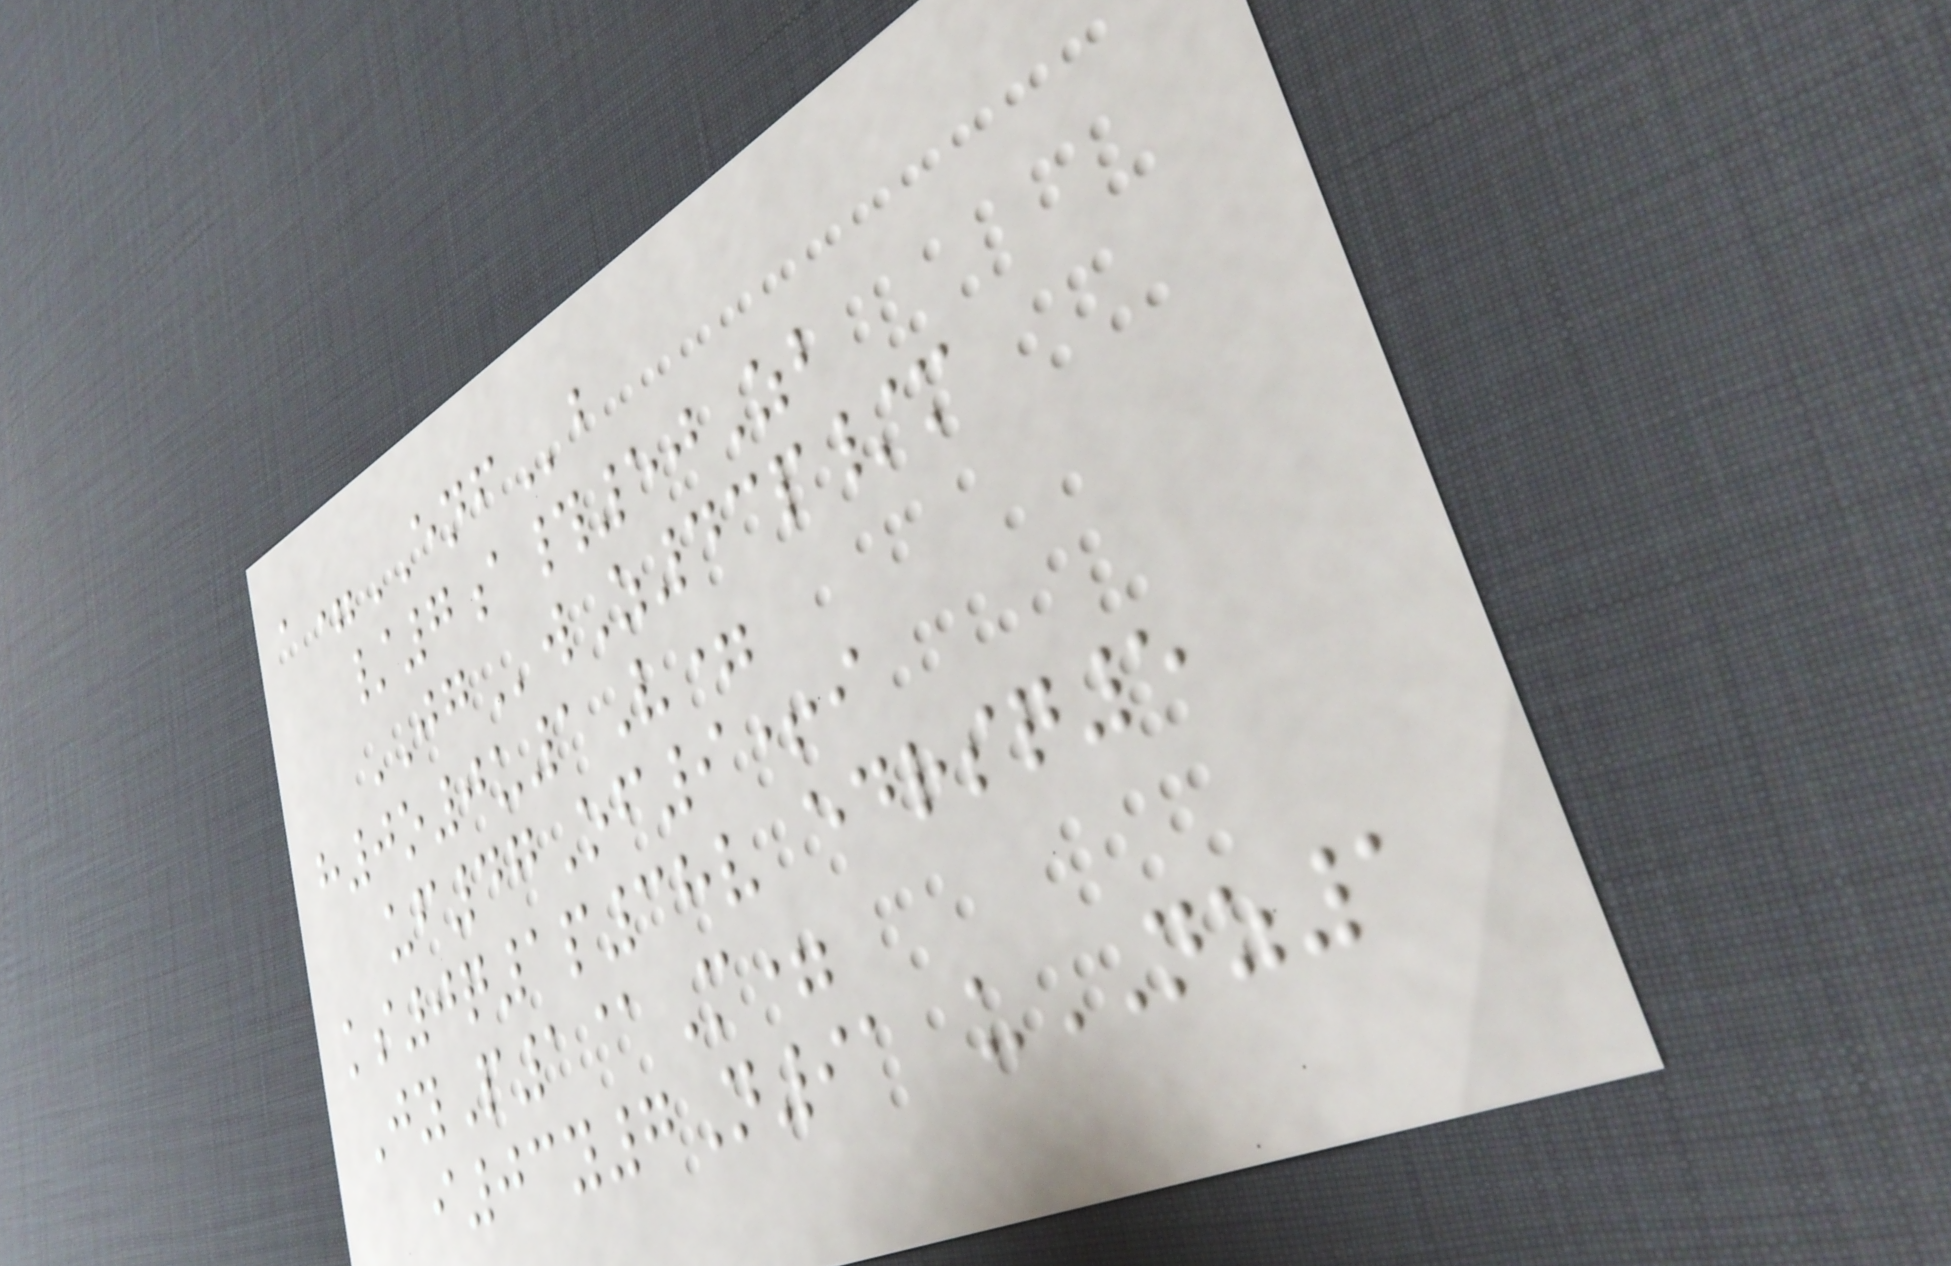a=ENFb
/7a#50Zb
JGwZ43p/m
h0o0u1V=
uf47Of9+i
ks0q1p38v edrsq5
JyP1@M=
i03y7N91 uNZ1
